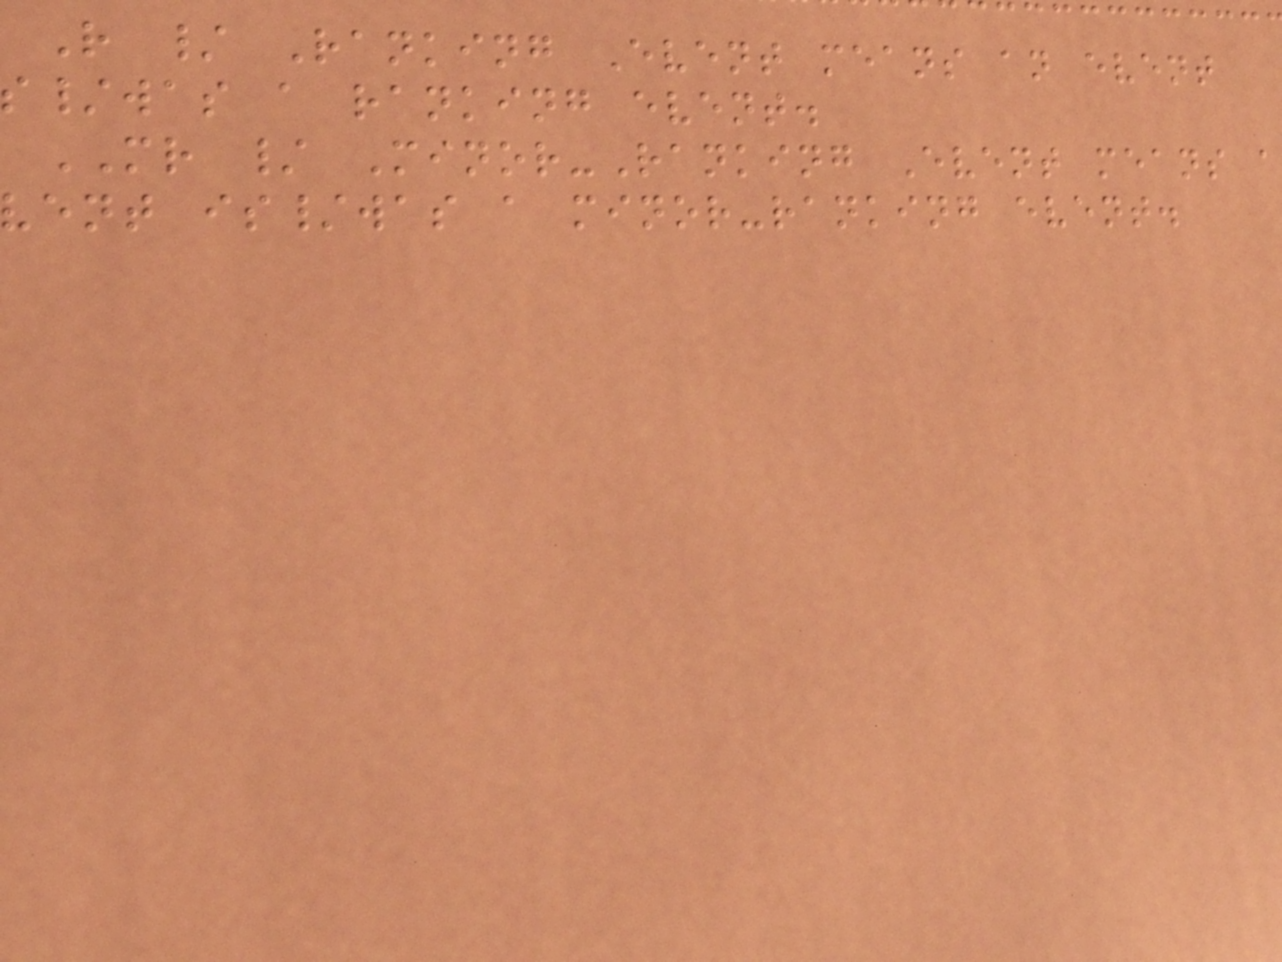R / Ranking Event means an event
/was a ranking event.
MR / Minor-Ranking Event means a
vent is/was a minor-ranking event.
